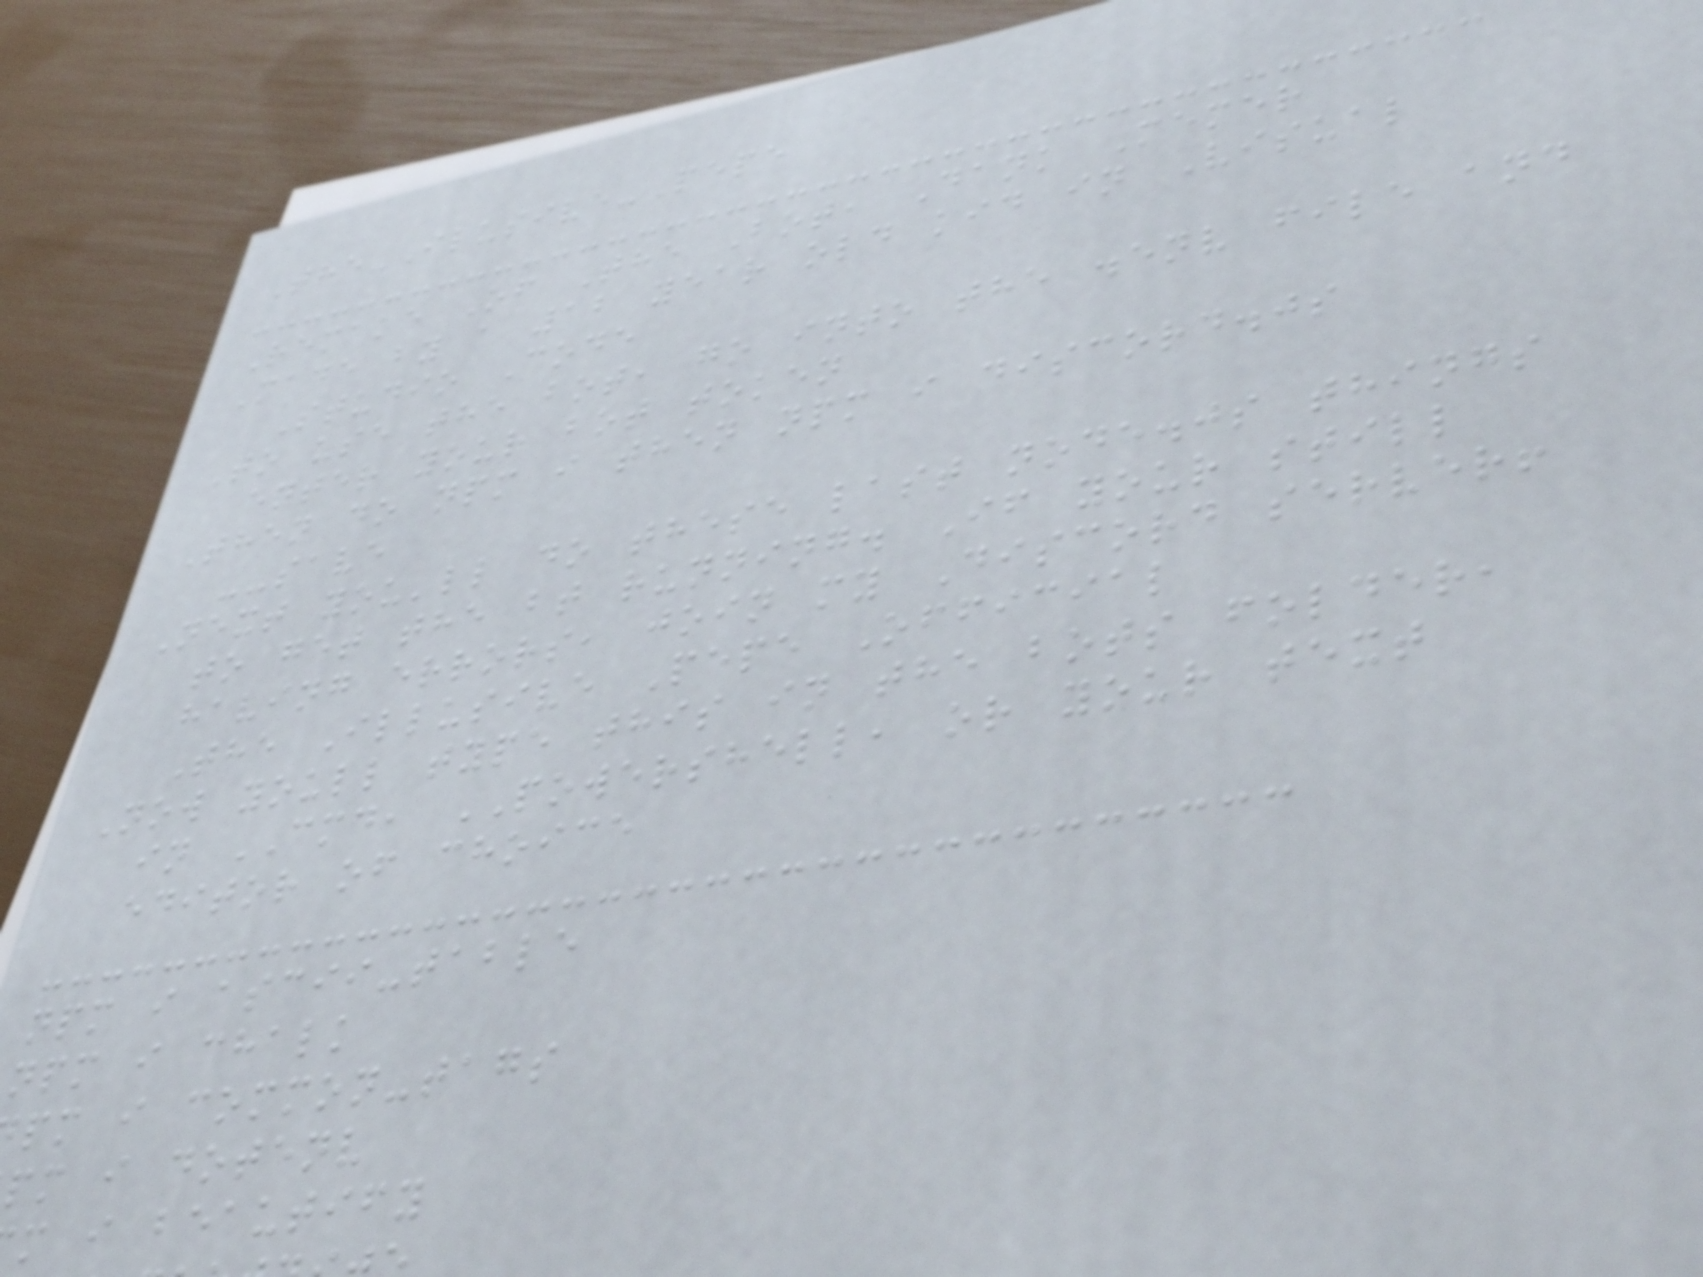The-Ilusive-Pepe
Remake Of The Bot, Dank Memer
Made by a 12 year old kid in Visual
Studio Code
To use the bot, go into the .env file and
enter your bot token
Then do npm i then npm i discord.js
--save
Next you'll do these last node.js things
to get the bt running. If your still
having errors, join my Discord server!
The Illusive Pepe Official
Now youll type this in the bots folder,
in CMD, POWERSHELL, or your text
editor of choice
npm i ascii-table
npm i chalk
pm i common-tags
pm i dotenv
m i beautify
